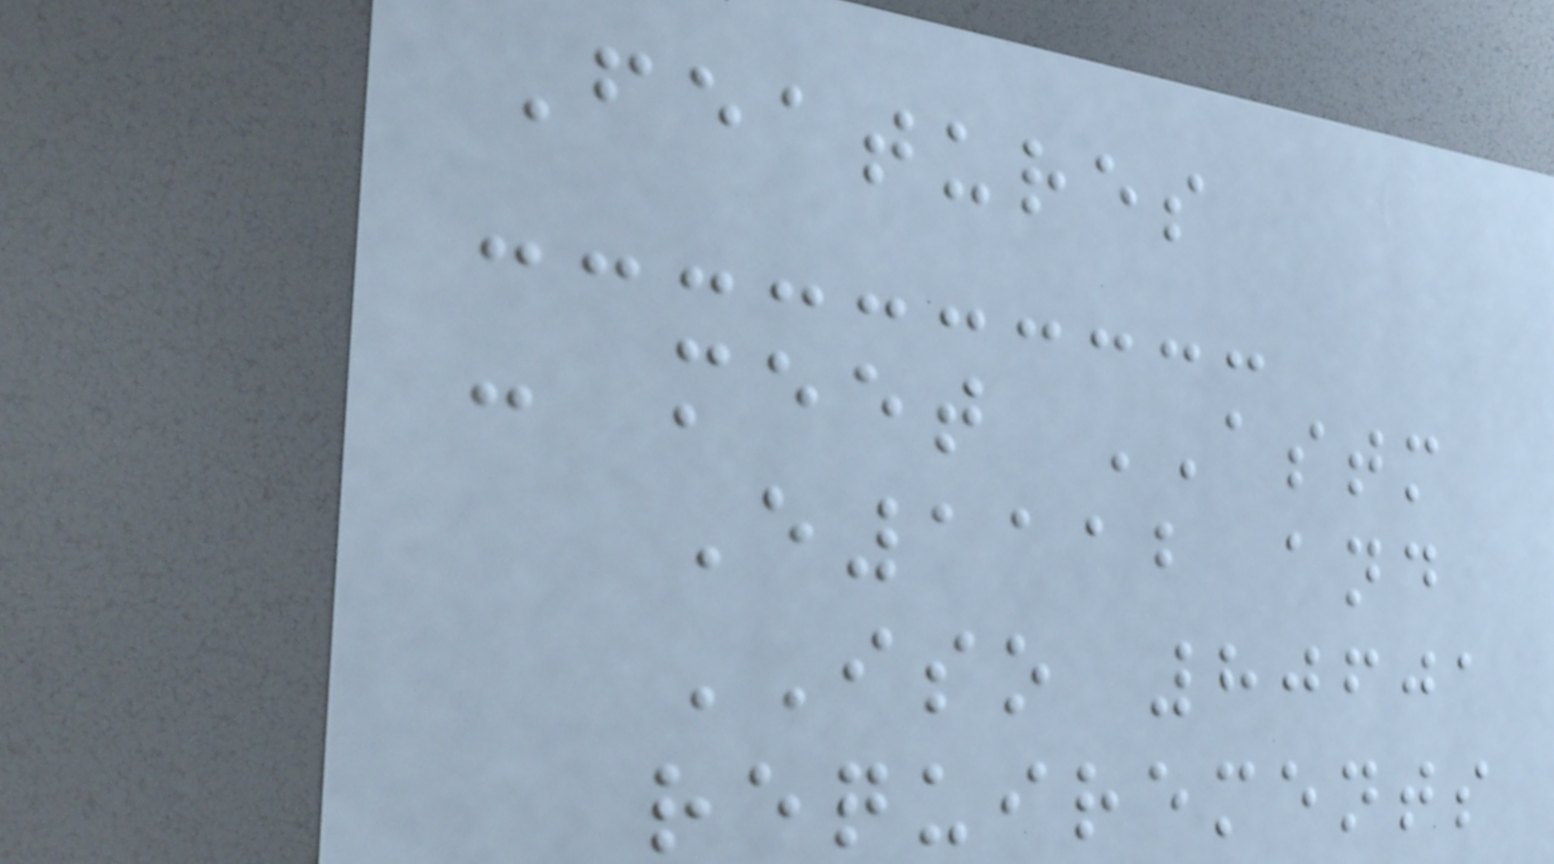Features
- meet ASTM
E1112 and
ISO 80601
requirements
